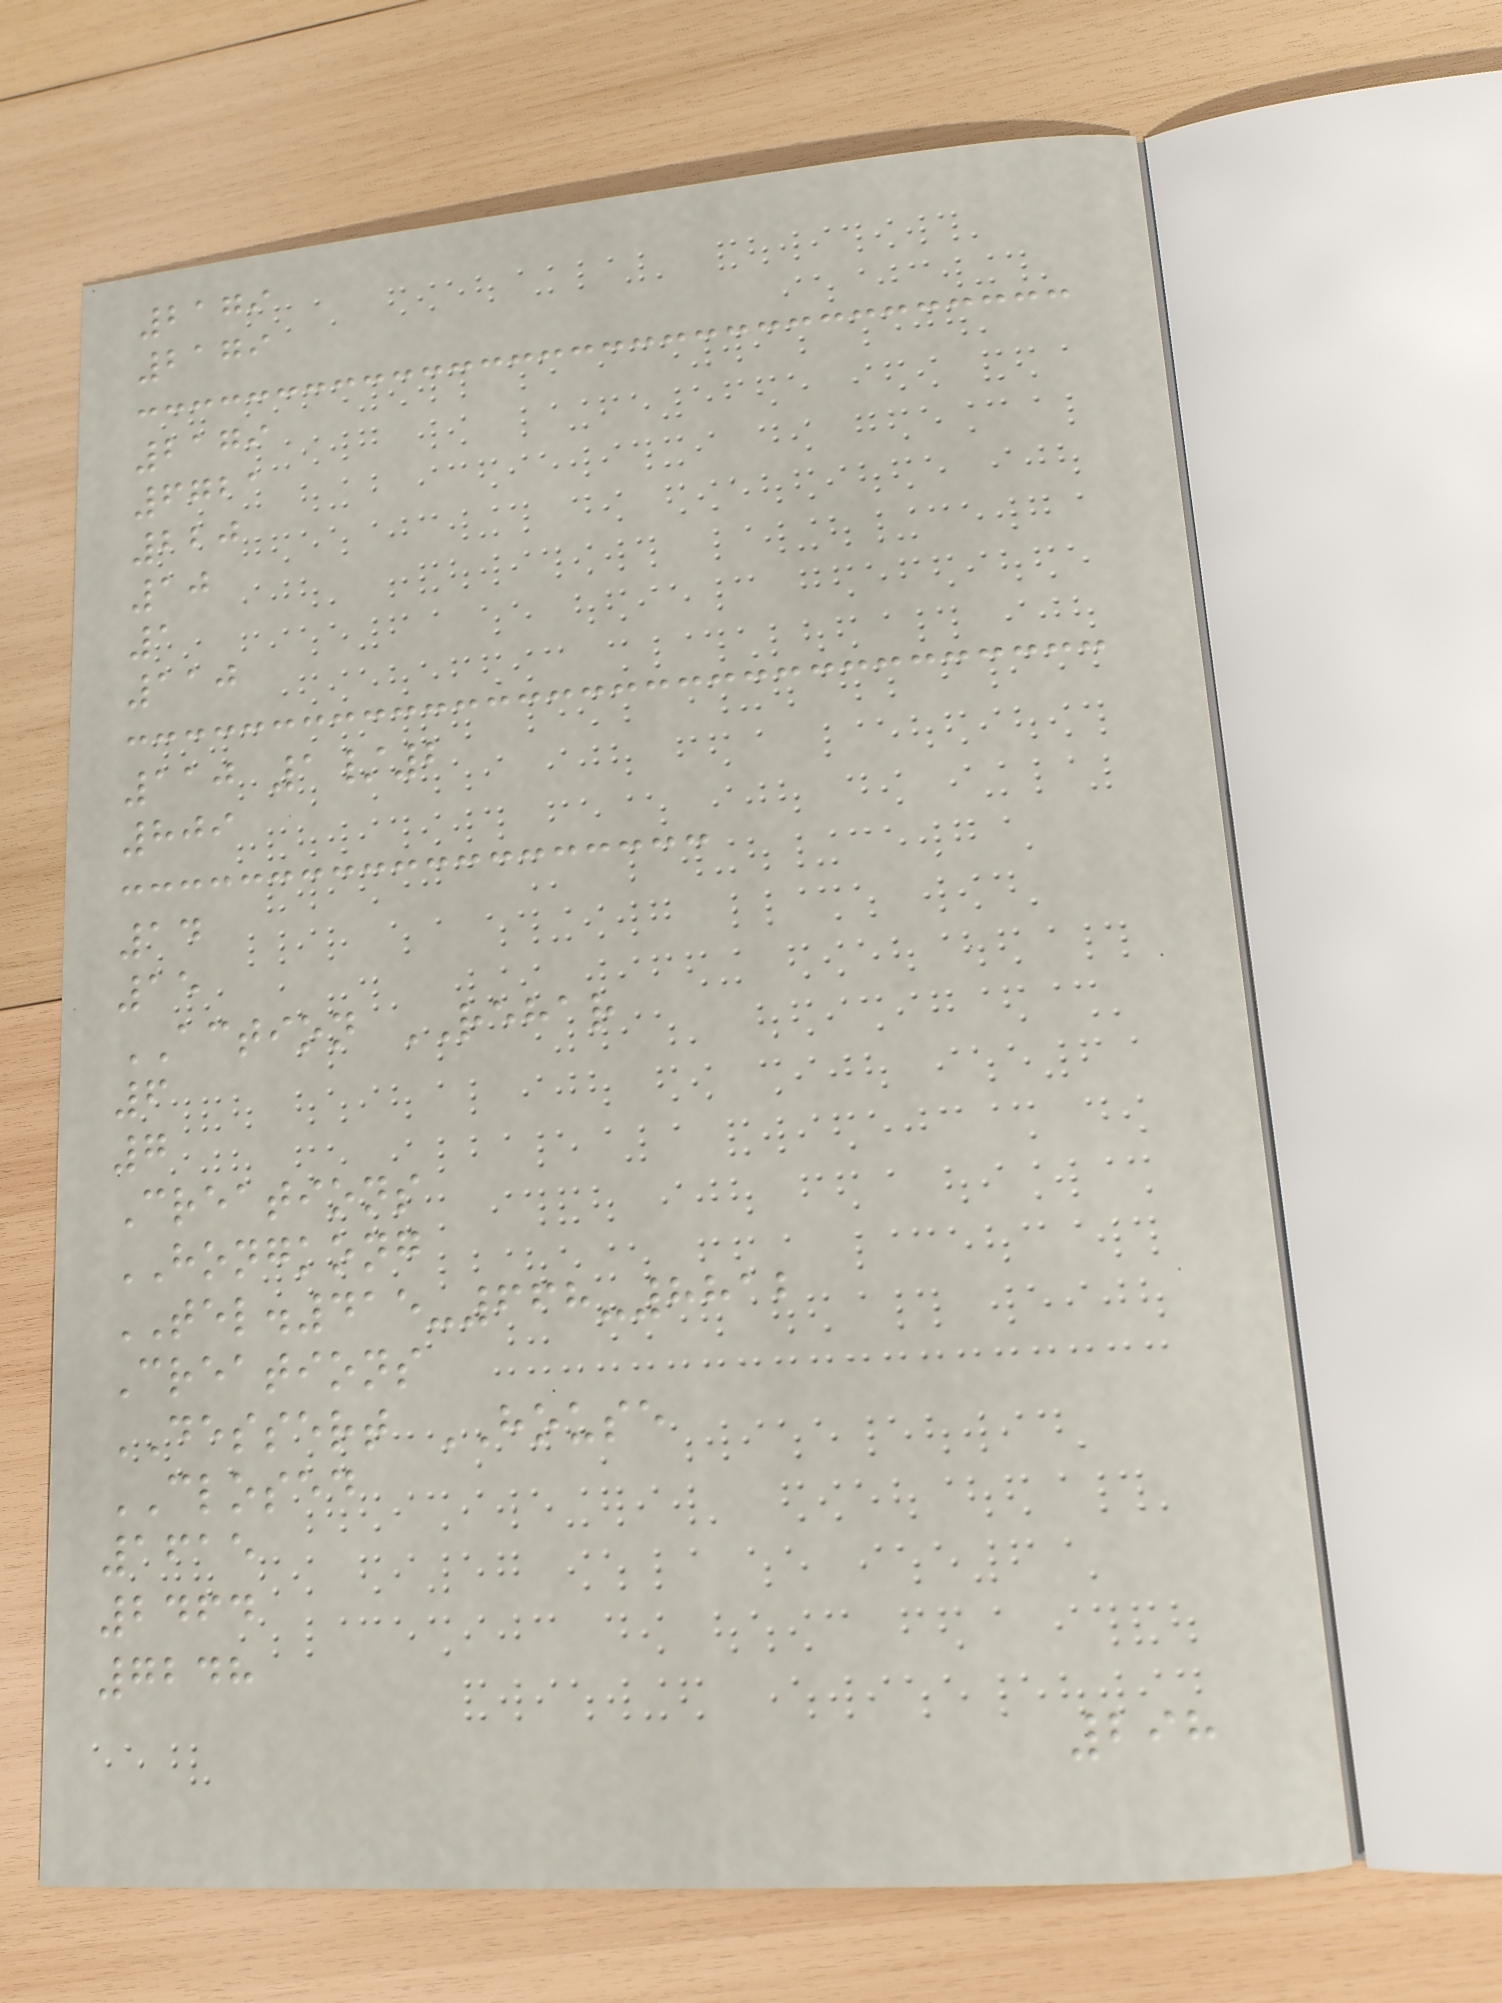2179
2179
2179
6721
220
10
1
110
110 1/2
809
14
15
ACTION REHAR
6
7
Creations
HONGKONG
TEL.415-668-8812
Creations
DESSERT HOUSE
CLOSED
1615
2464
7248
298
